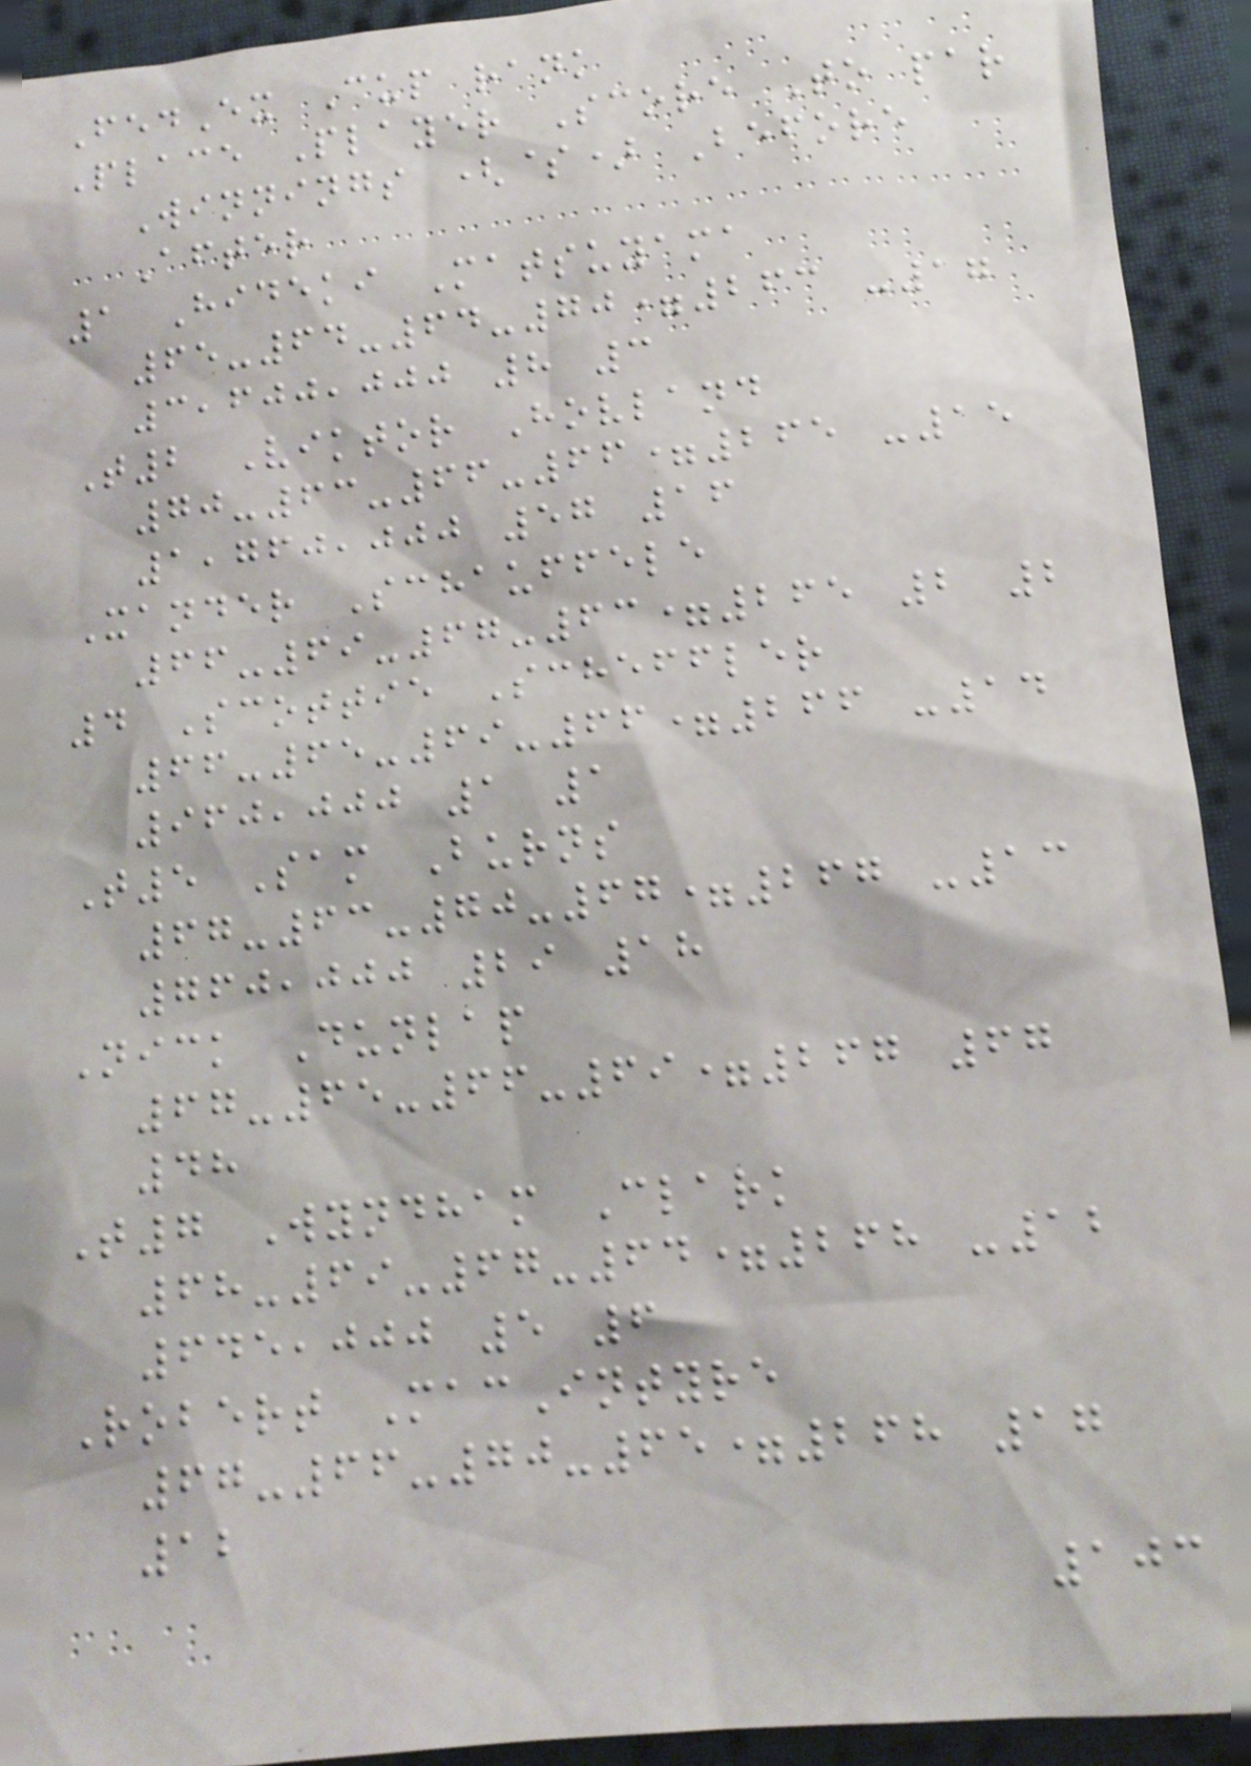FedEx Cup rank
Place Player Score To par
Winnings ($) Before
After
1 Hideki Matsuyama
65-64-64-70=263 -17
3,600,000 8 3
T2 Viktor Hovland
70-63-66-66=265 -15
1,760,000 57 16
Xander Schauffele
66-69-67-63=265 2 2
4 Scottie Scheffler
66-65-69-66=266 -14
960,000 1 1
T5 Sam Burns
67-63-70-67=267 -13
760,000 29 18
Nick Dunlap
67-65-66-69=267 67
48
T7 Wyndham Clark
68-69-67-64=268 -12
645,000 5 6
Robert MacIntyre
67-66-70-65=268 17
12
103
